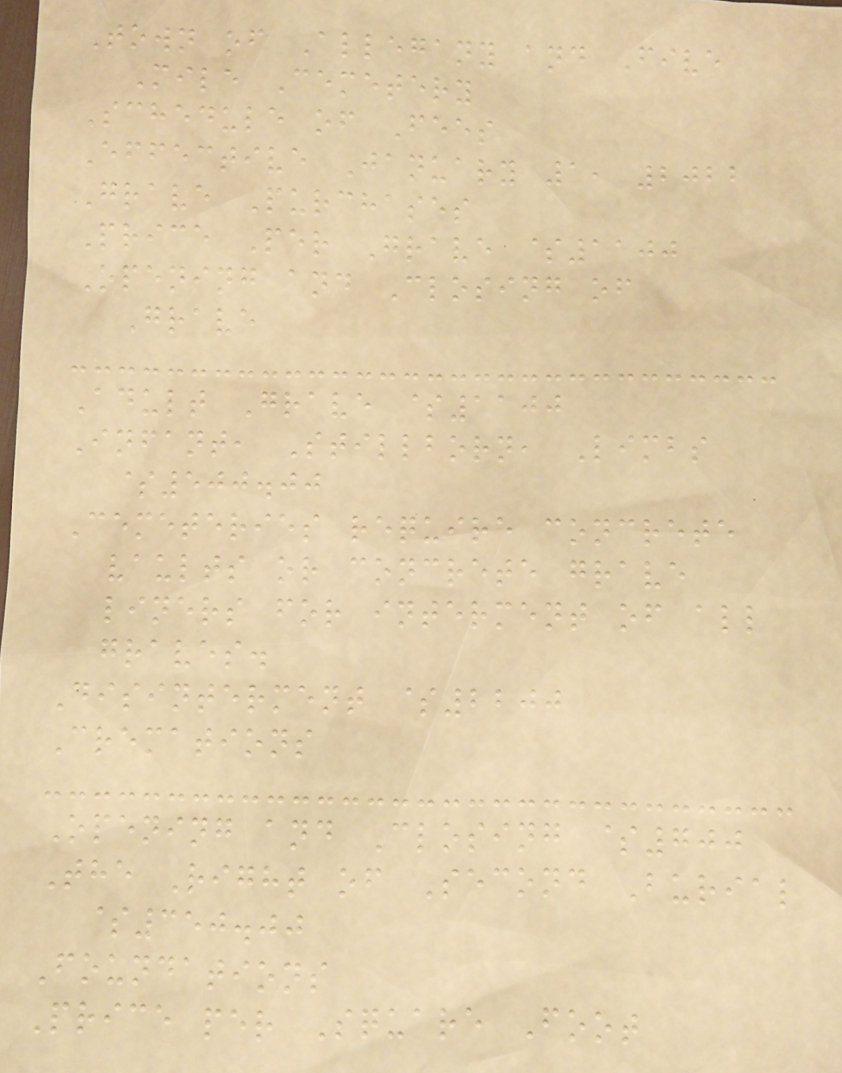Town of Allegany and Five
Mile Cemetery
Schedule of Fees
Effective January 1, 2022
Grave Purchases
Price Per Grave $1100
Opening and Closing of
Grave
Adult Grave $1100
Infant, Stillborn, Limbs
$500.00
Cemeteries require concrete
vaults or concrete grave
liners for interment of all
graves.
Disinterment $2200
Cremations
Opening and Closing $700
The Right of Second Burial
$350.00
Foundations
Price per Square Foot
